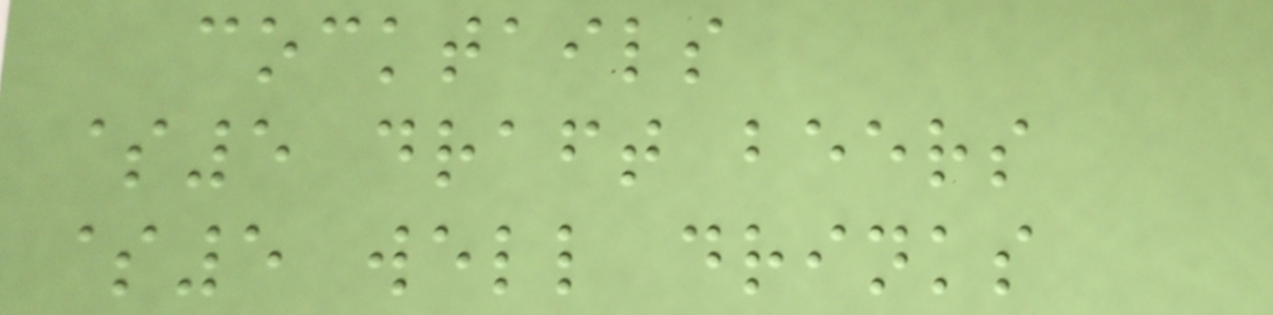cocktails
$5 draft beers
$5 well drinks
